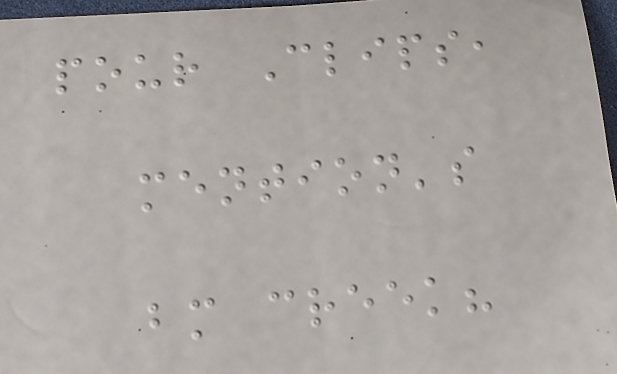pour Clips,
mention's
bm creek?
